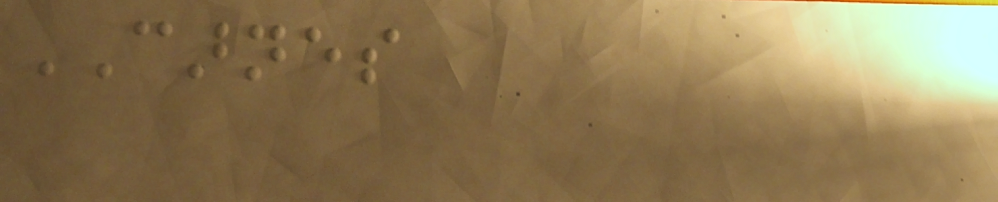CARNES
